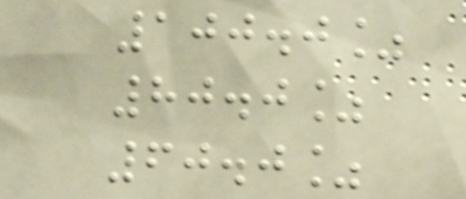100.0%
80.0%
60.0%
